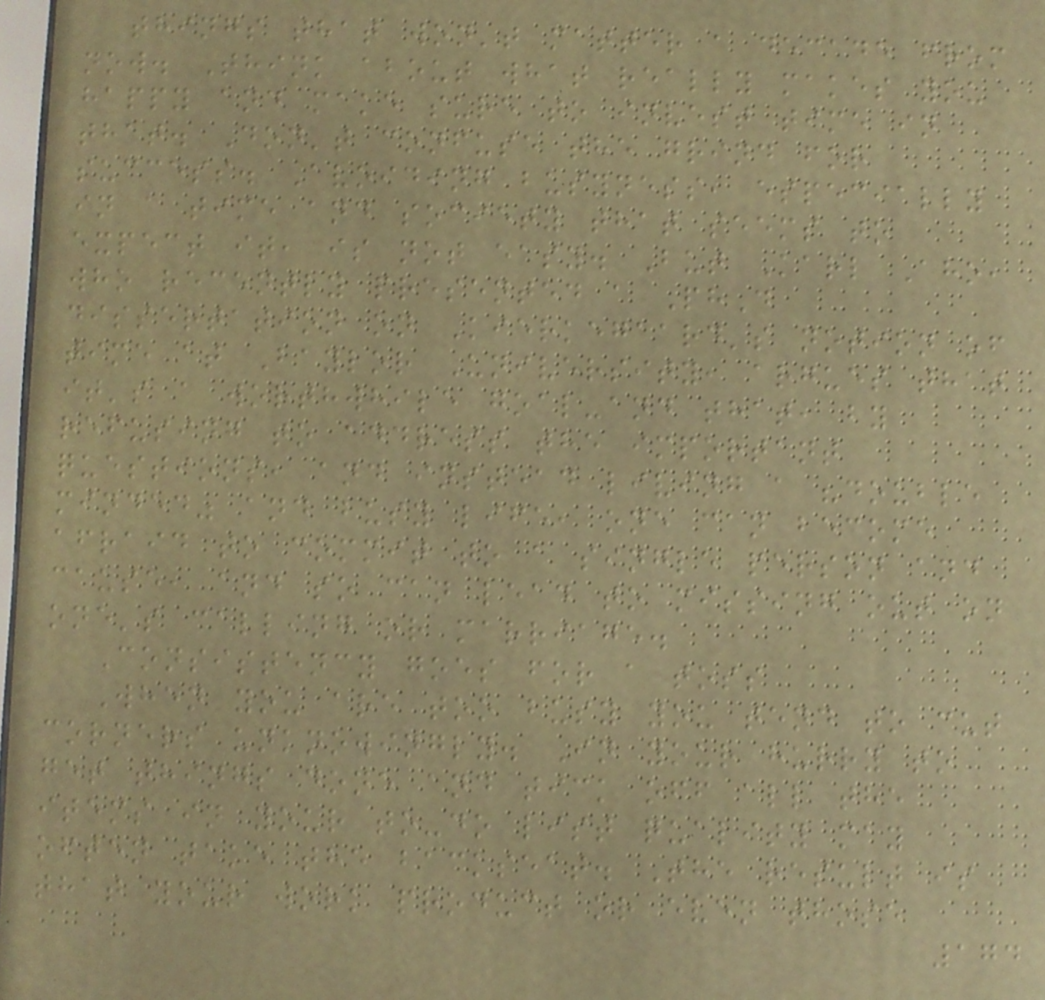things that won't matter a decade from
now. Think about what really makes you
happy and make sure to invest time in
that. Don't confuse the grind for
success. Avoiding busyness, especially
in a time and society that seems to
expect it, is not easy. But Karl Aho,
who recently presented a PhD
dissertation on Kierkegaard's notion of
time at Baylor University, argues that
it's a worthwhile goal-and that, by
refusing to address the important
questions, and instead living a "double
minded" and busy life, one can become
afraid to commit to a single person and
cause, and so can lead to missing out on
one's calling or marriage.
Consistency goes for a toss
When you are too busy you tend to cut
corners unknowingly. In your hurry to
get things done and tick off all the
items in your to-do list quality may
often take the backseat. The result is
that your work product or even those
174
